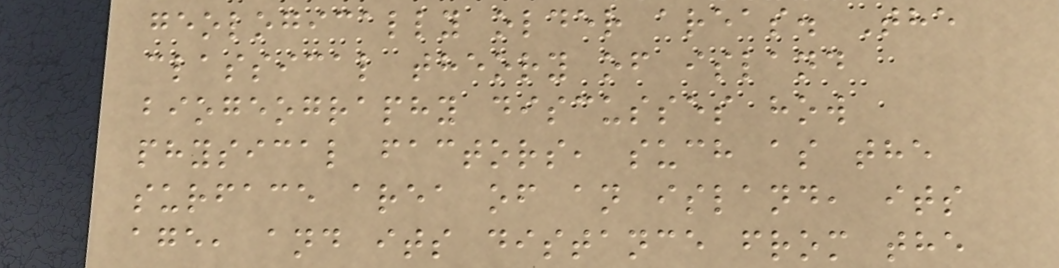geologically older areas. The
classical theory of island
biogeography discusses how
physical factors, such as the
surface area of an island, its
age, and its distance from the
